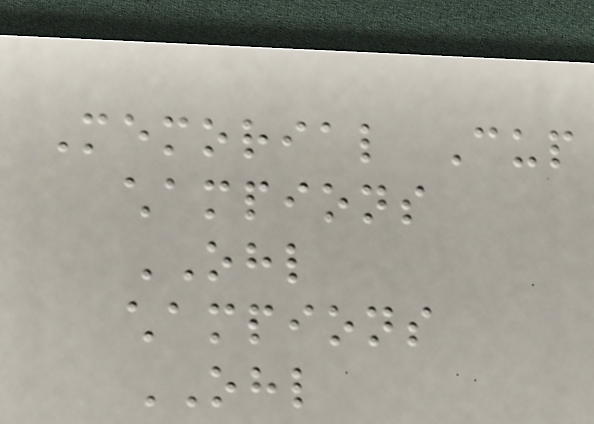Memorial Cup
champions
OHL
champions
OHL
